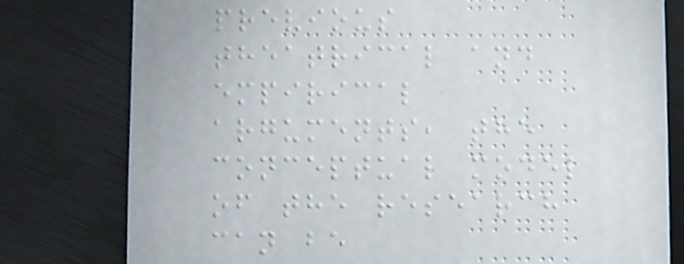previous
theatrical and
empirical
arguments, the
conceptual model
of the research
can be
